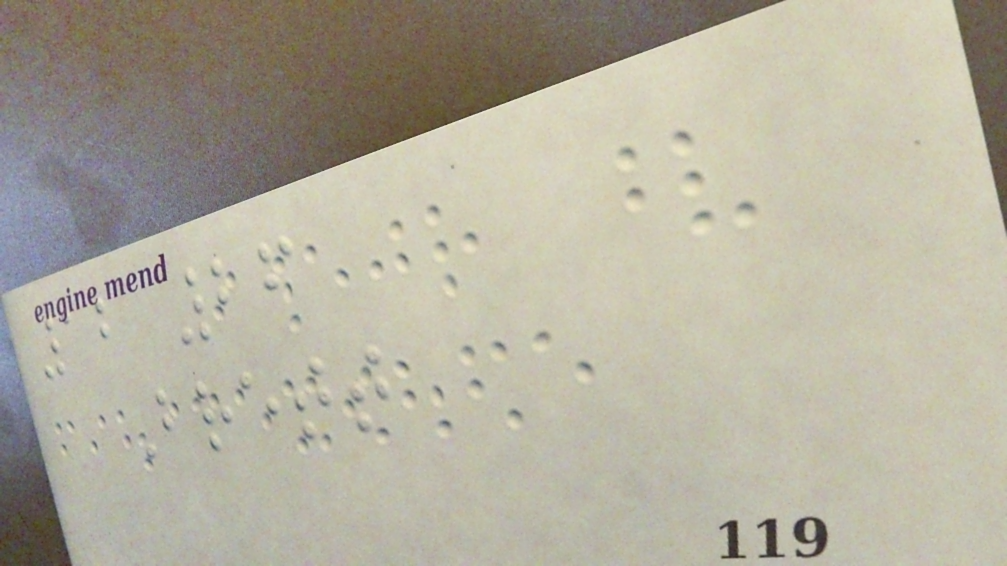12 26
Brett
